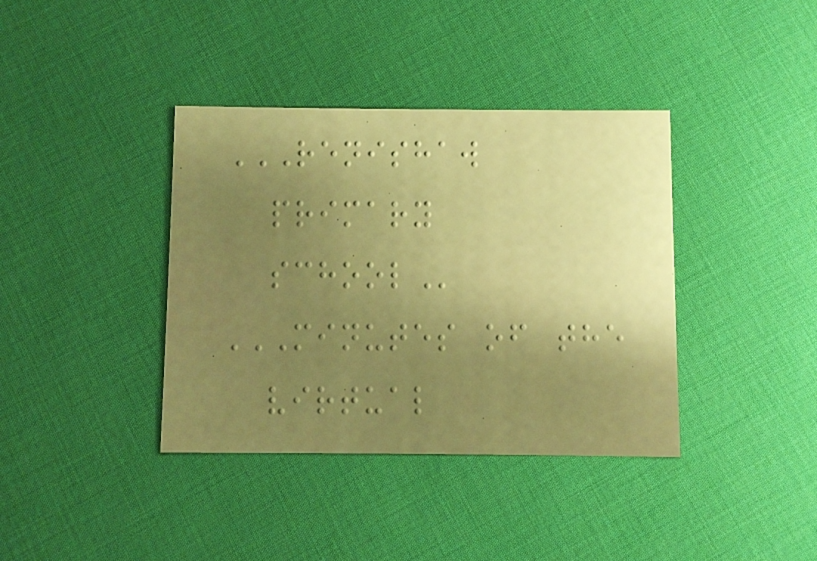RENISHAW
PRIMARY
SCHOOL
MINUTES OF THE
VIRTUAL
